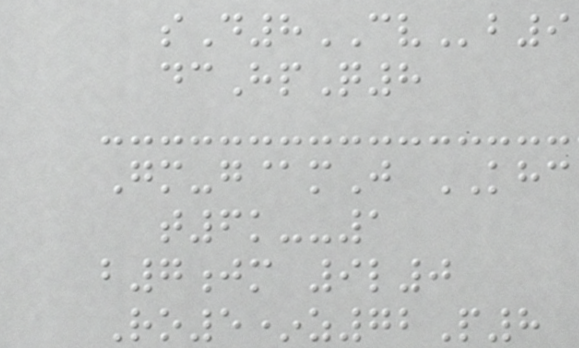sD8CVb9
dcHpQ8
Gm-g@mJ KHC
t6k--1
b7jm 9l0
Ro5*z72P8
